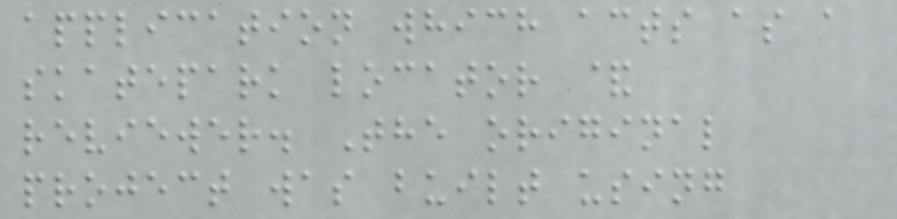application which acts as a
skatepark locator &
reviewer. The original
project was built using
